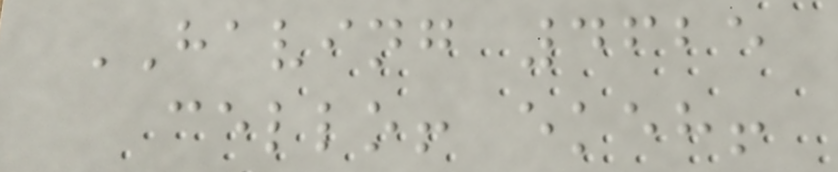HAVING 4625
cello! ekeh!
